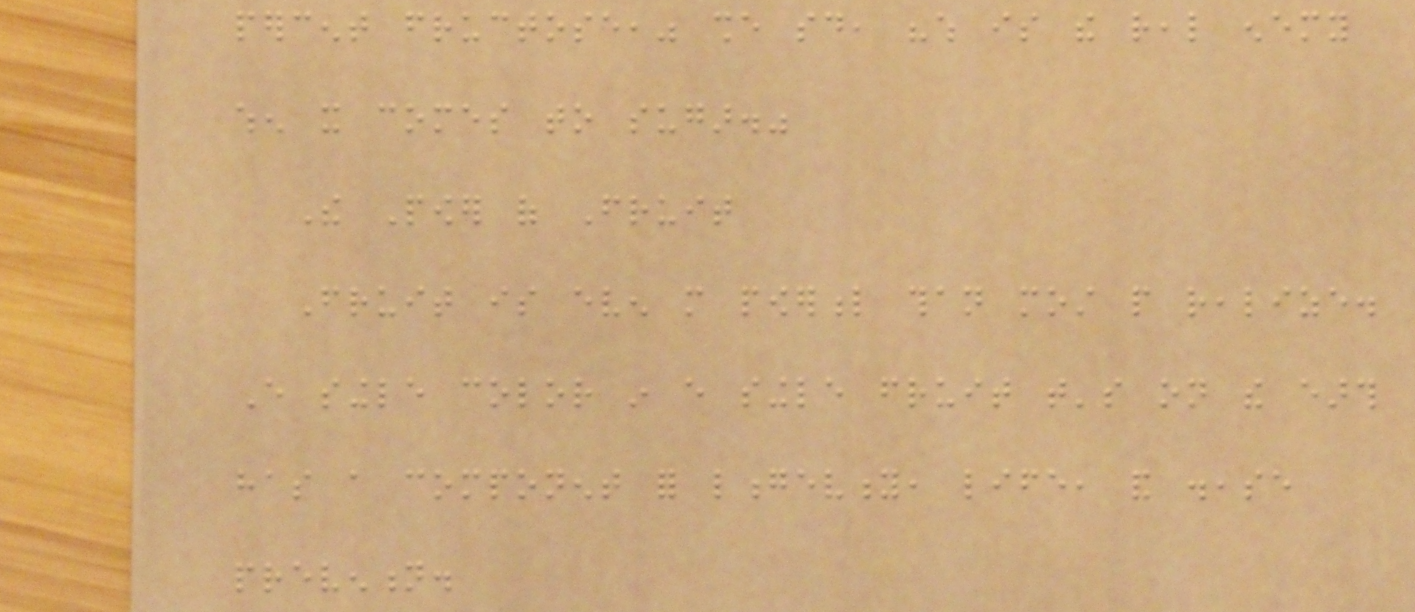percent fructose," she said, "which is the real enemy
when it comes to sugar."
The Power of Fruit
Fruit is even more powerful than most people realize.
Every single color in every single fruit that's on the earth
has a component for longevity, life, and disease
prevention.
